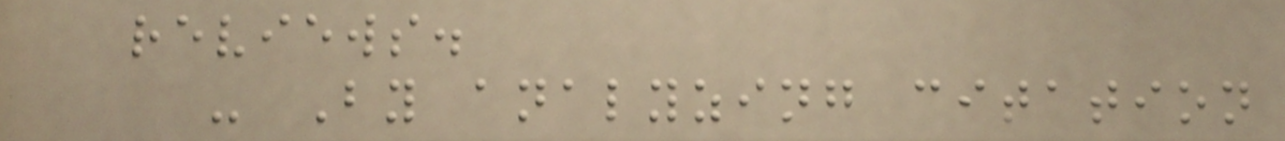reviews.
- By analyzing citation
